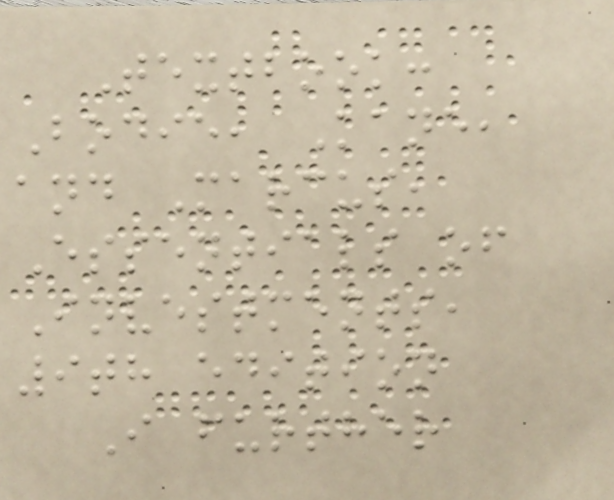Textbook:
Bodie, Kane,
and Marcus,
Essentials of
Investments,
9th edition
I further
